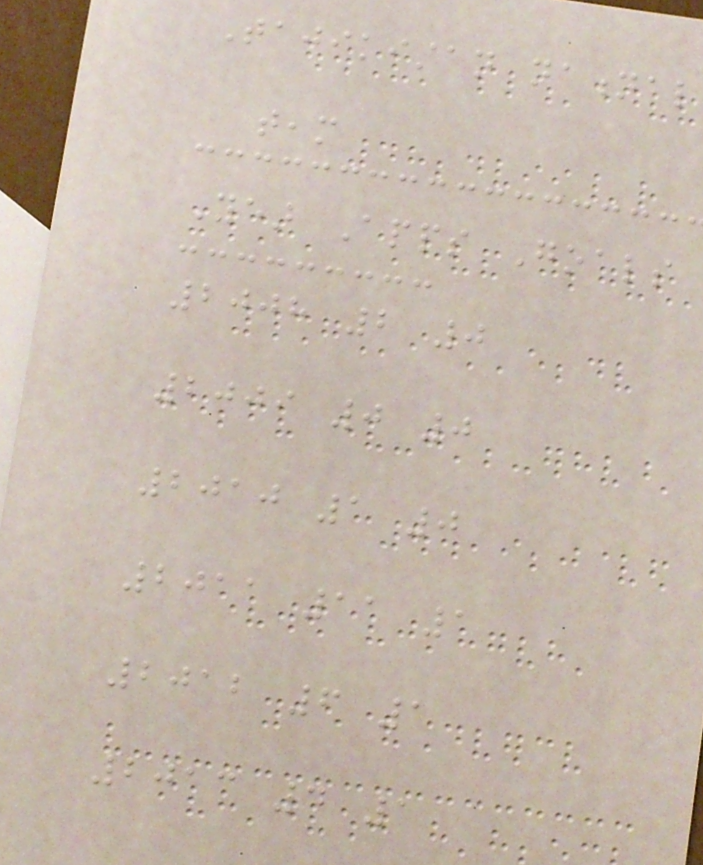Tajikistan national
team
Year Apps Goals
2008 2 0
2009 0 0
2010 1 0
2011 11 1
2012 6 1
2013 4 1
